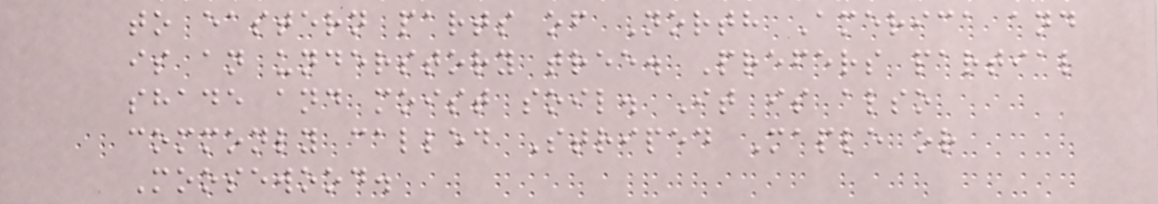to eastern parts of North America and
is an understory tree. Prefers partial
shade and moist soil. It is also
commonly called Striped Maple or
Moosewood.
